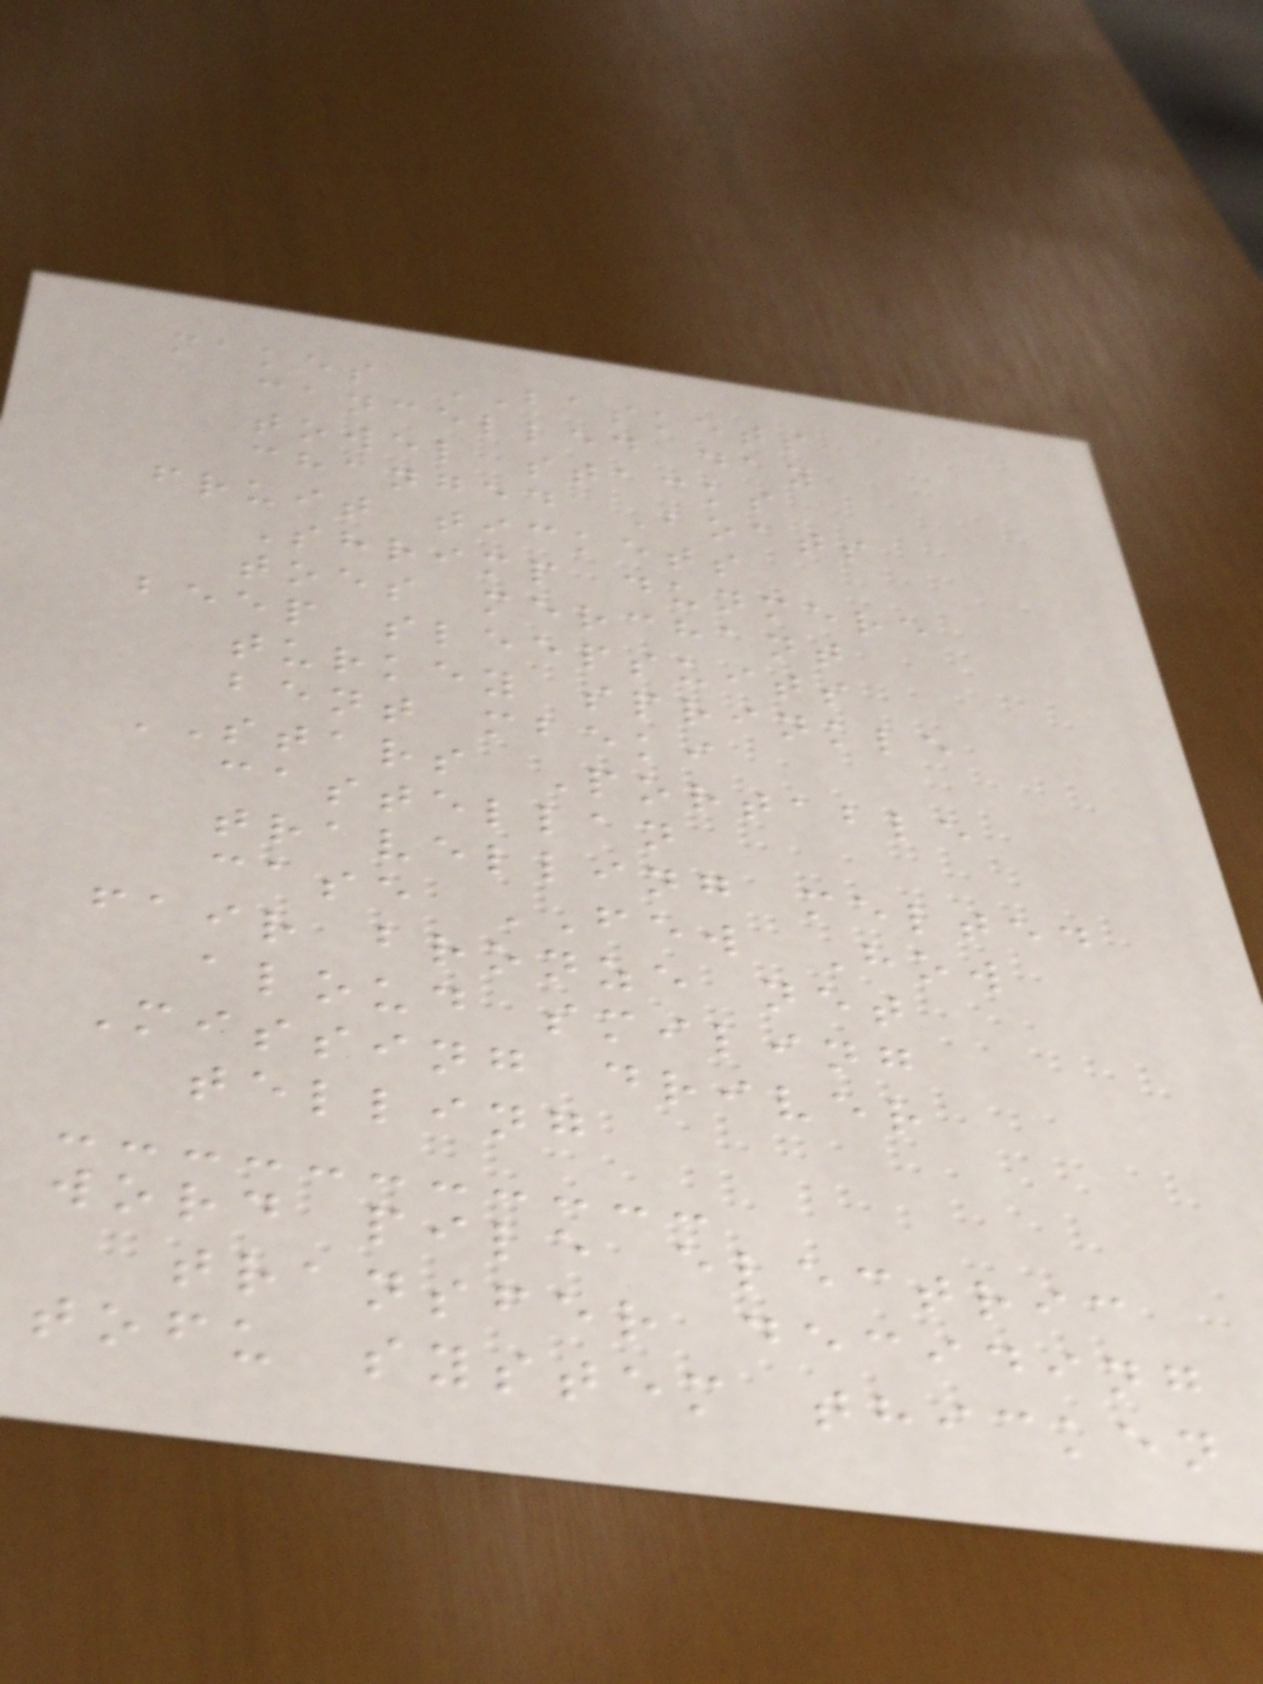makes BASKETS
cancelled day
towel stacks
changed Boats
fruit tickets
Shrimp dunmere
toes merchant
beep sleepsuits
turkey sprinkle
bent mbeki
STARS Portable
castellan
travelling melted
case FEW How
fair bronze net
aloud smiling
Missing driver
telling
word pile electric
transfer deciding
tofu system thicken
